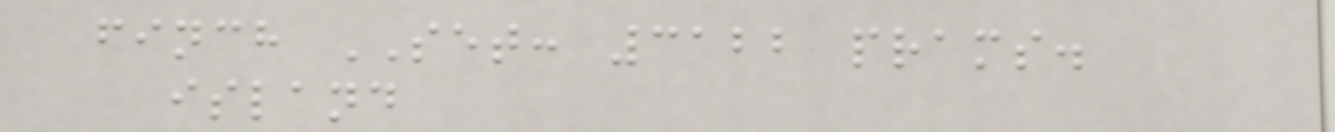finch SET: 3122 prams.
island
